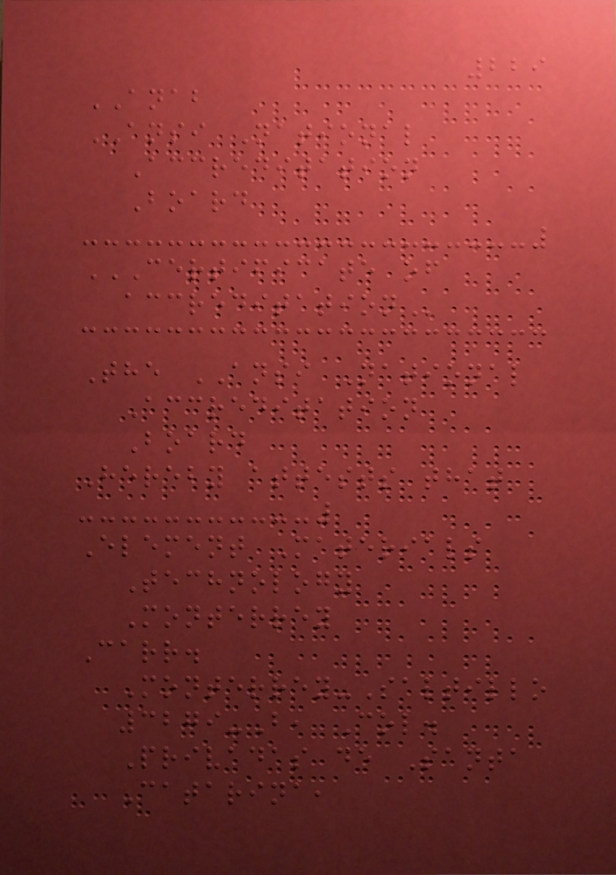229
ANAB
ANSI National
Accreditation
Board
CERTIFICATE OF
ACCREDITATION
The ANSI National
Accreditation
Board
Hereby attests that
Element Materials
Technology
Monterrey
Carr.
Monterrey-Saltillo
3279-B, Col.
Privadas de Santa
Catarina,
